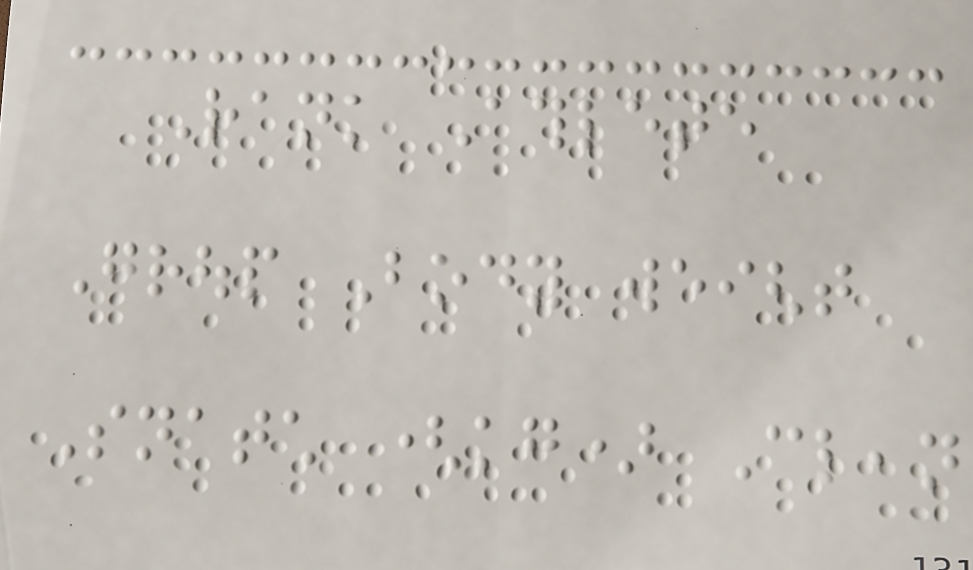Rank Athlete
Group Body weight
Snatch (kg) Clean
